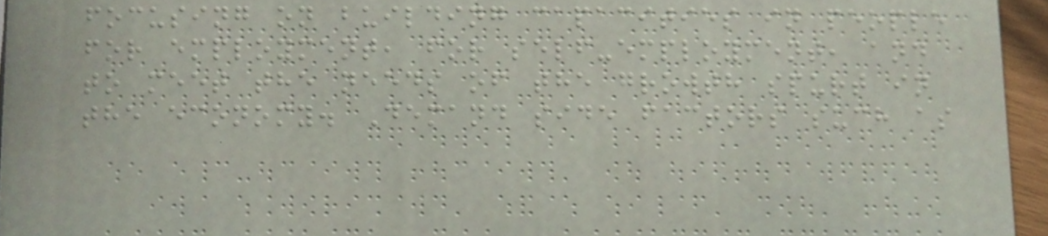focusing on building capacities in people
for employment, for self-employment, and
to meet the needs of the growth spurt in
the economy. Demand side factors such as
